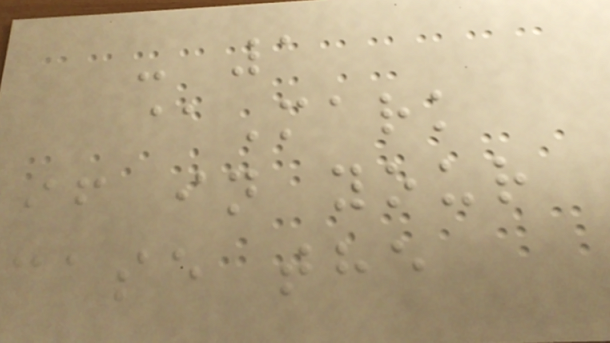- 1
@Mark
if in your
case the
